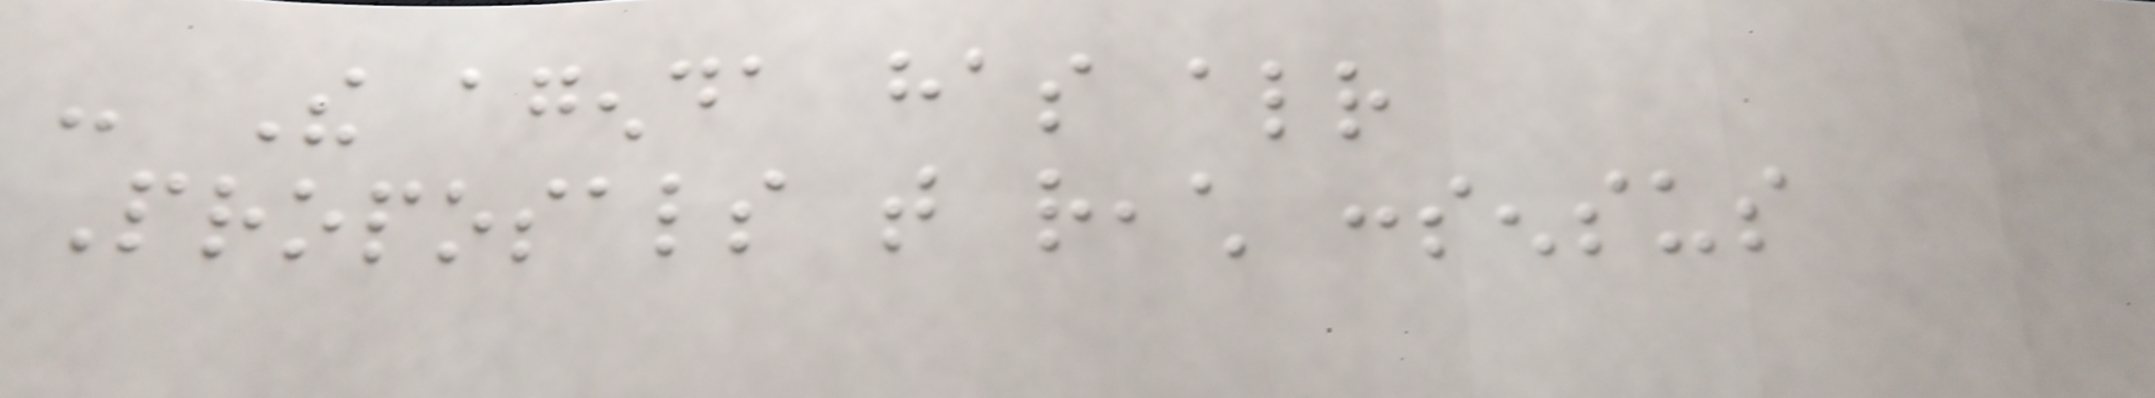- The agenda has already
Proposals that reach consensus
